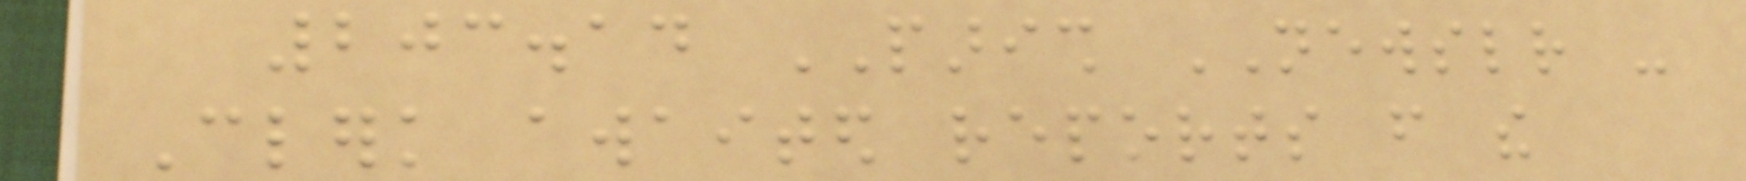203.14 PARISH NEWSLETTER -
Clerk awaited reports from the
